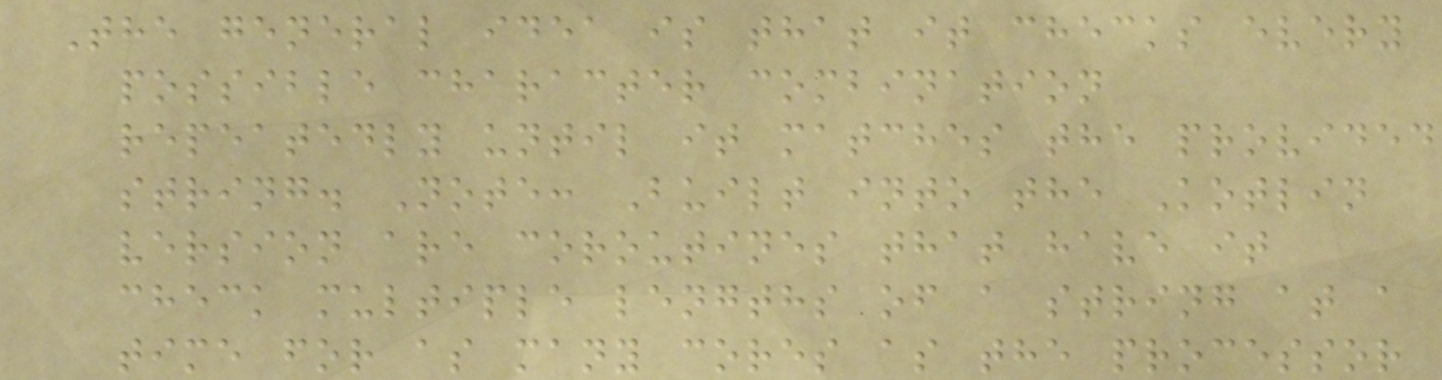The general idea is that it checks every
possible character combination
repeatedly until it matches the provided
string. Note: Built into the Kotlin
version are coroutines that have it
check multiple lengths of a string at a
time for as many cores as the processor
